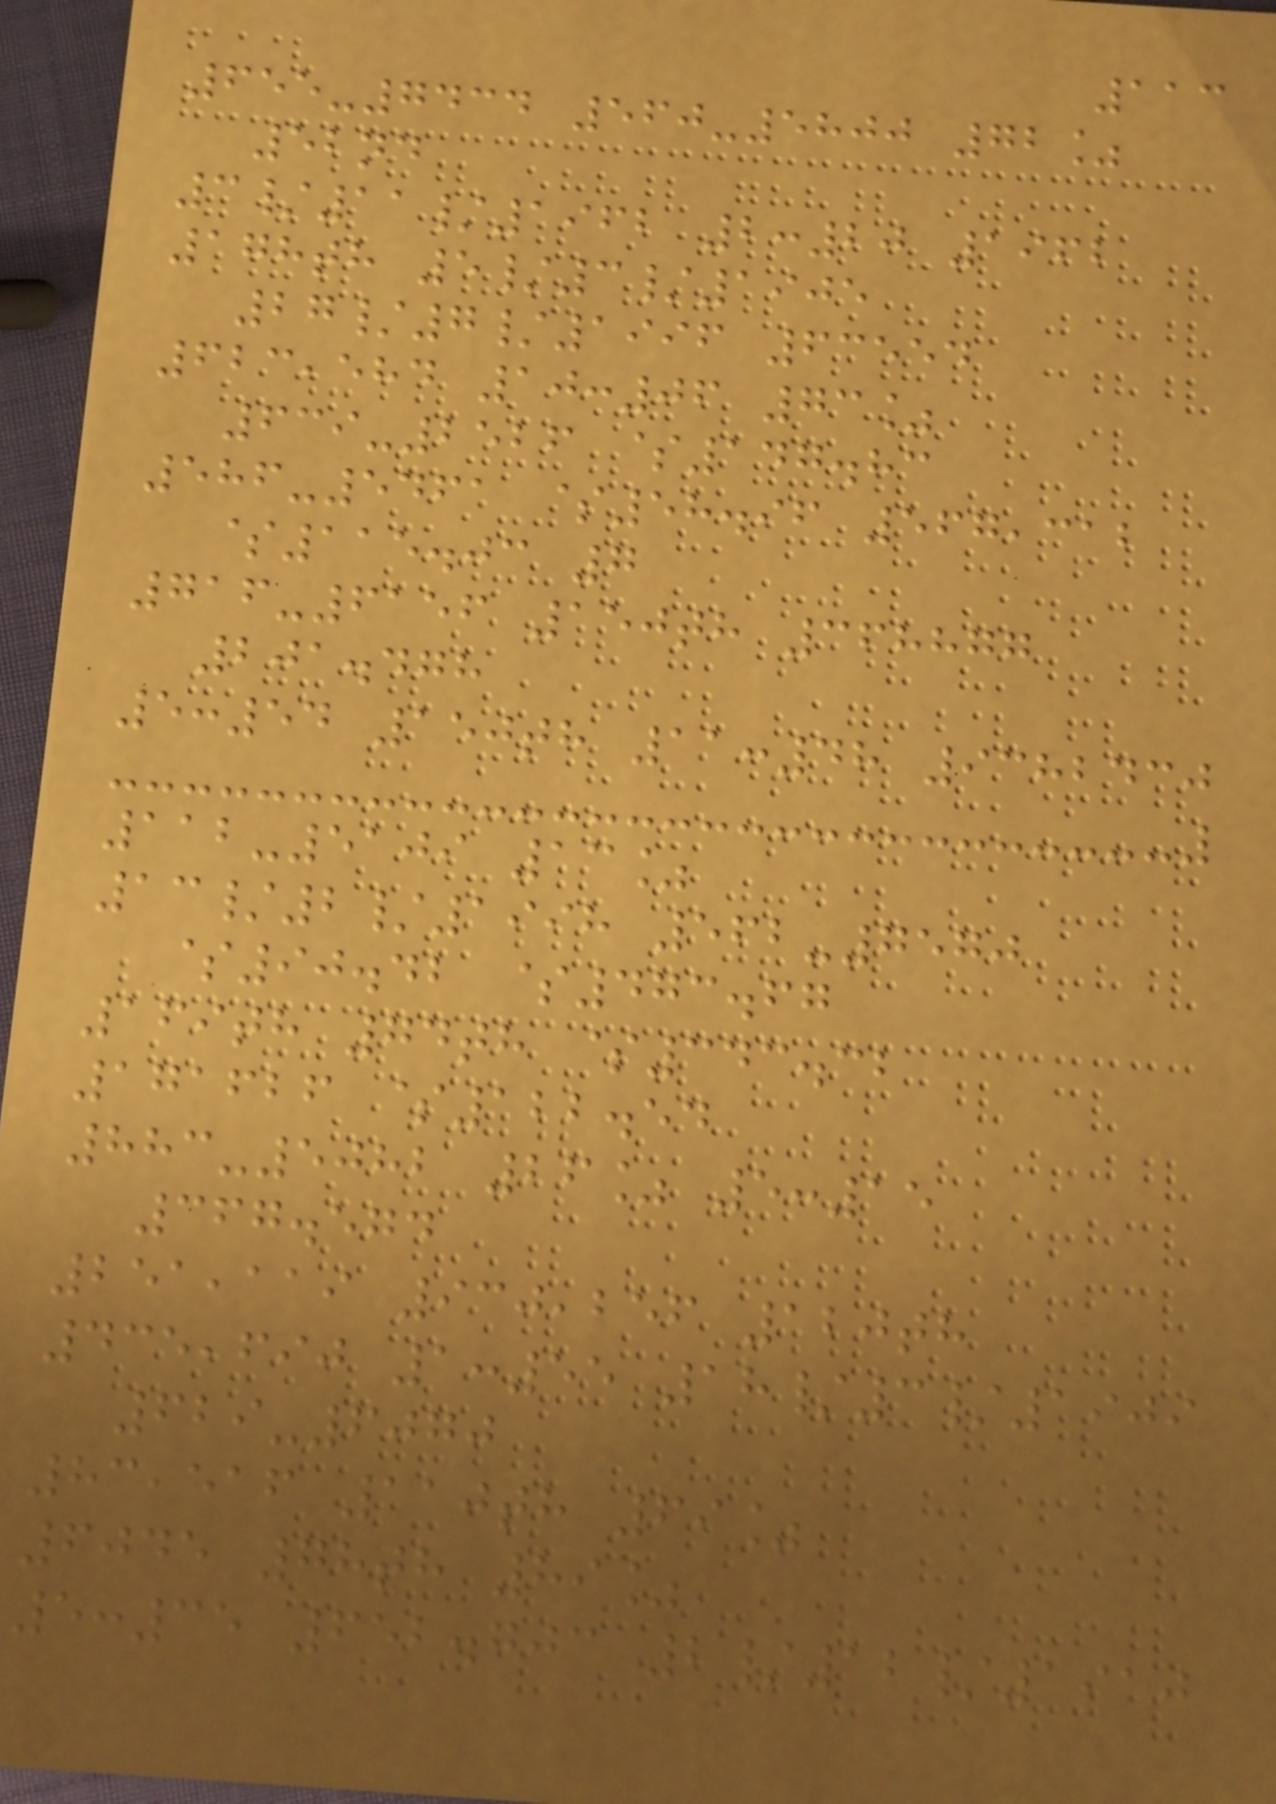113
655-7434 560-5800 72%
52nd
3/11/1962 2:20 1962
178th 5/3/1905
27/7/1996 63554
623,584 10:06 73%
639-2526 $147.83
586-5461 $58.96 567,312
$115.03 7
716-6156 150th 368877
201.478
5:54 150th 11:48 9382430
112-5109 13%
13/2/1998 562-7570
$90.42 $473.67
169th 74th $343.32
171626 $122.54
883-5082 26% 5:15
367.574
251,119 930,256 120th
435,690 1:55 18/3/1909
629-6070
83,516 110th 69%
6045 78th 89%
5:35 652.703 2/12/1910
